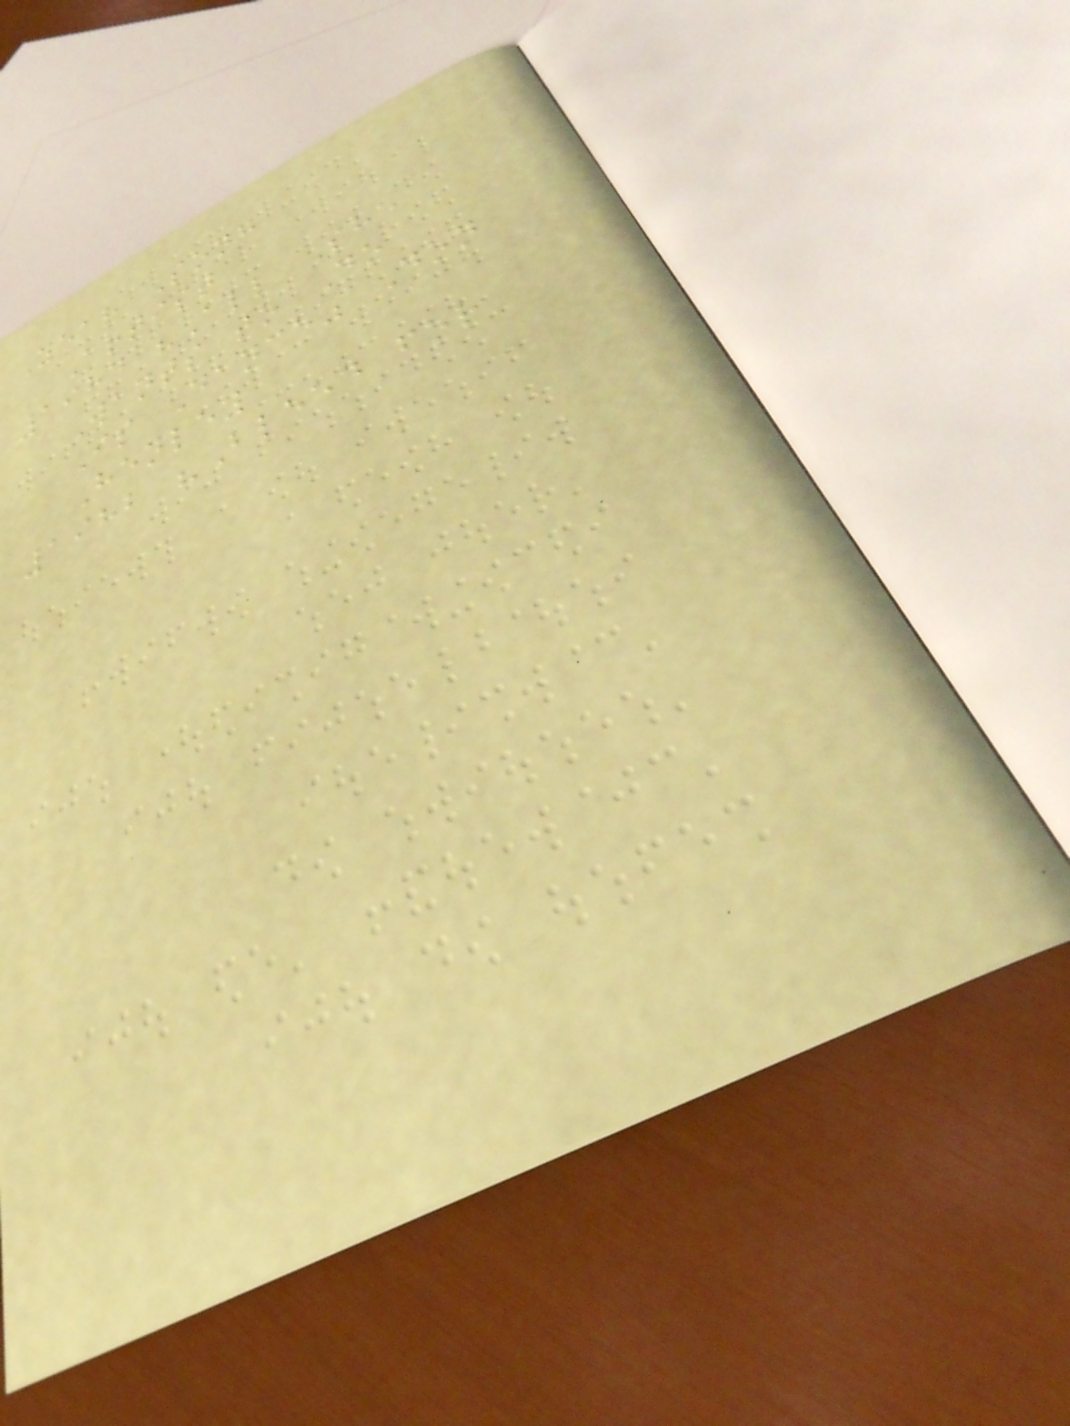Year Song
Artist
1984 "All She
Wants to Do
Is Dance" Don
Henley
1982 "Bleed for
